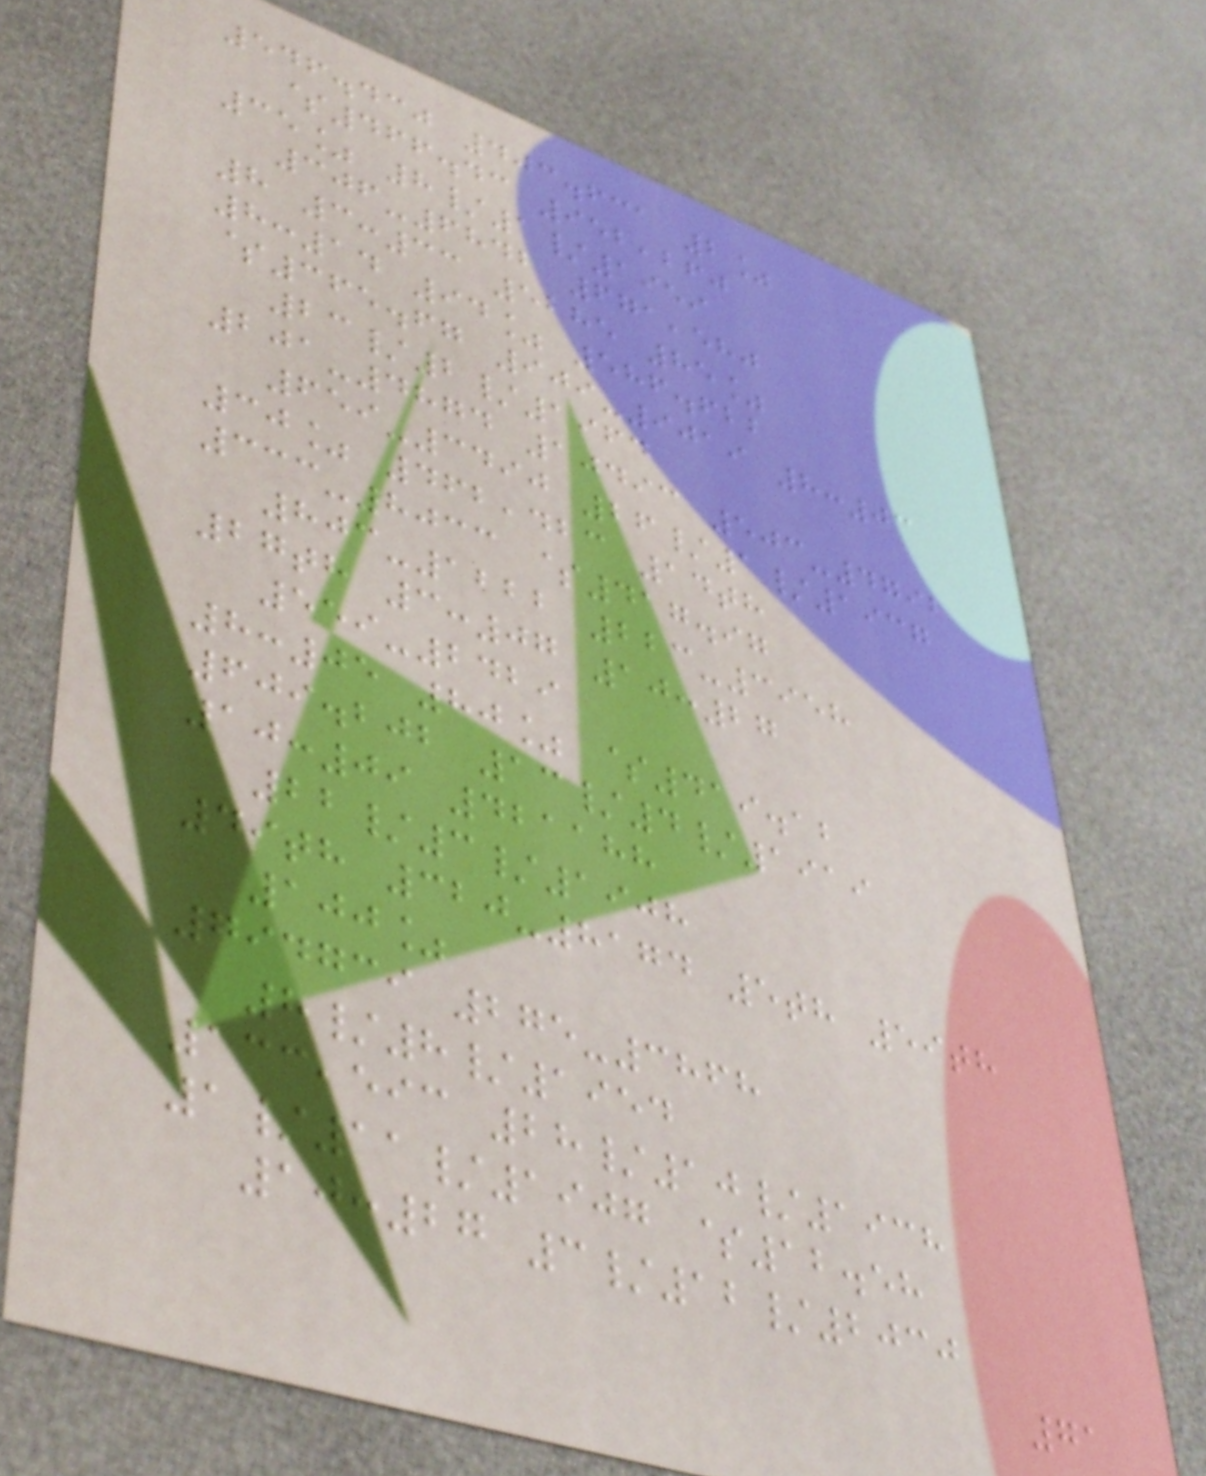546.430 403.631 2%
$466.43 952,260
35% 8/1/1959
306-6842 671,580
8 3:33 5285 85%
8:14 94% 586.622
$365.67 909-9019 8:03
23/2/1964
201-4874 10493 503-4792
659-3490 26/1/1937
30% 462,423 14th
333-8033 $417.97
803-1222 223-3958
27th 3:07 10:27
559-2429
8:05 80% $419.12
609.202 13/4/1919
10:09 421188
22/3/1908
49th 320-8174 5th 59th
100%
794739 275-3868
8/8/1954
133,593 28/10/1938
1/11/1907 $12.58
10:27 3/12/2030
71
